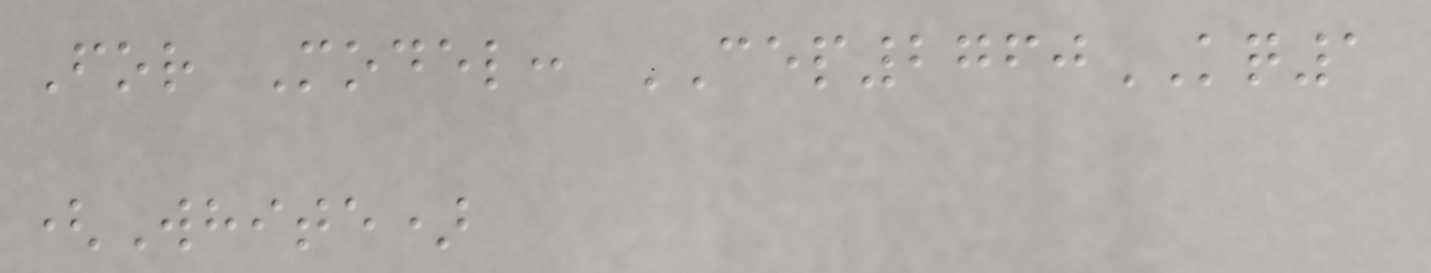For Model: CEP2760KQ1
(White)
